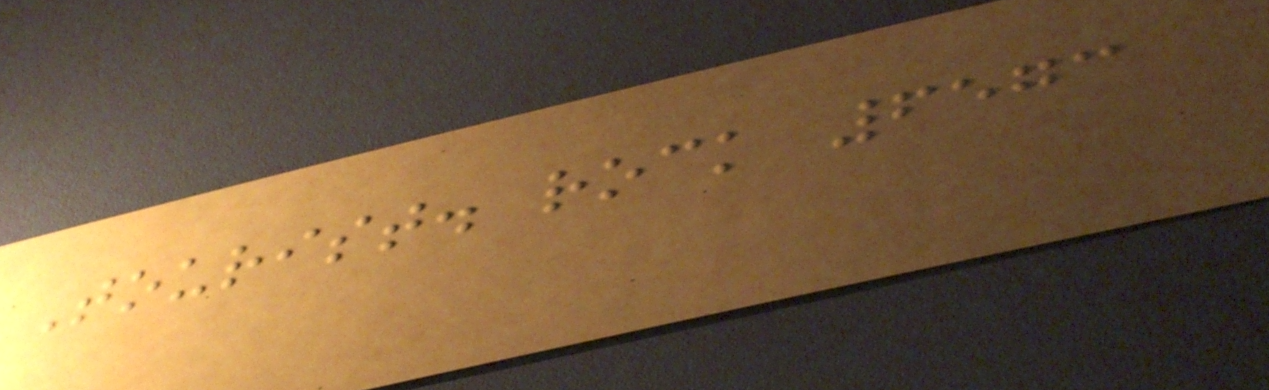Tourist. rock 6573
